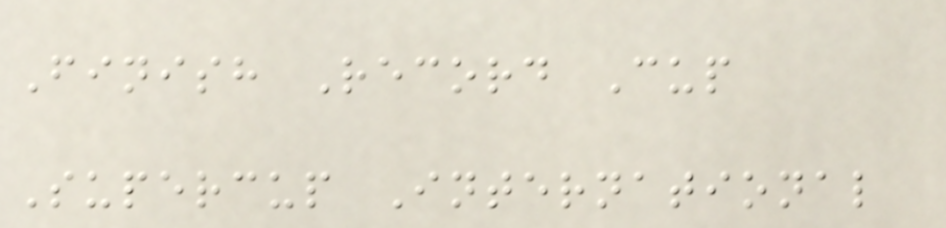Finish Record Cup
Supercup International
